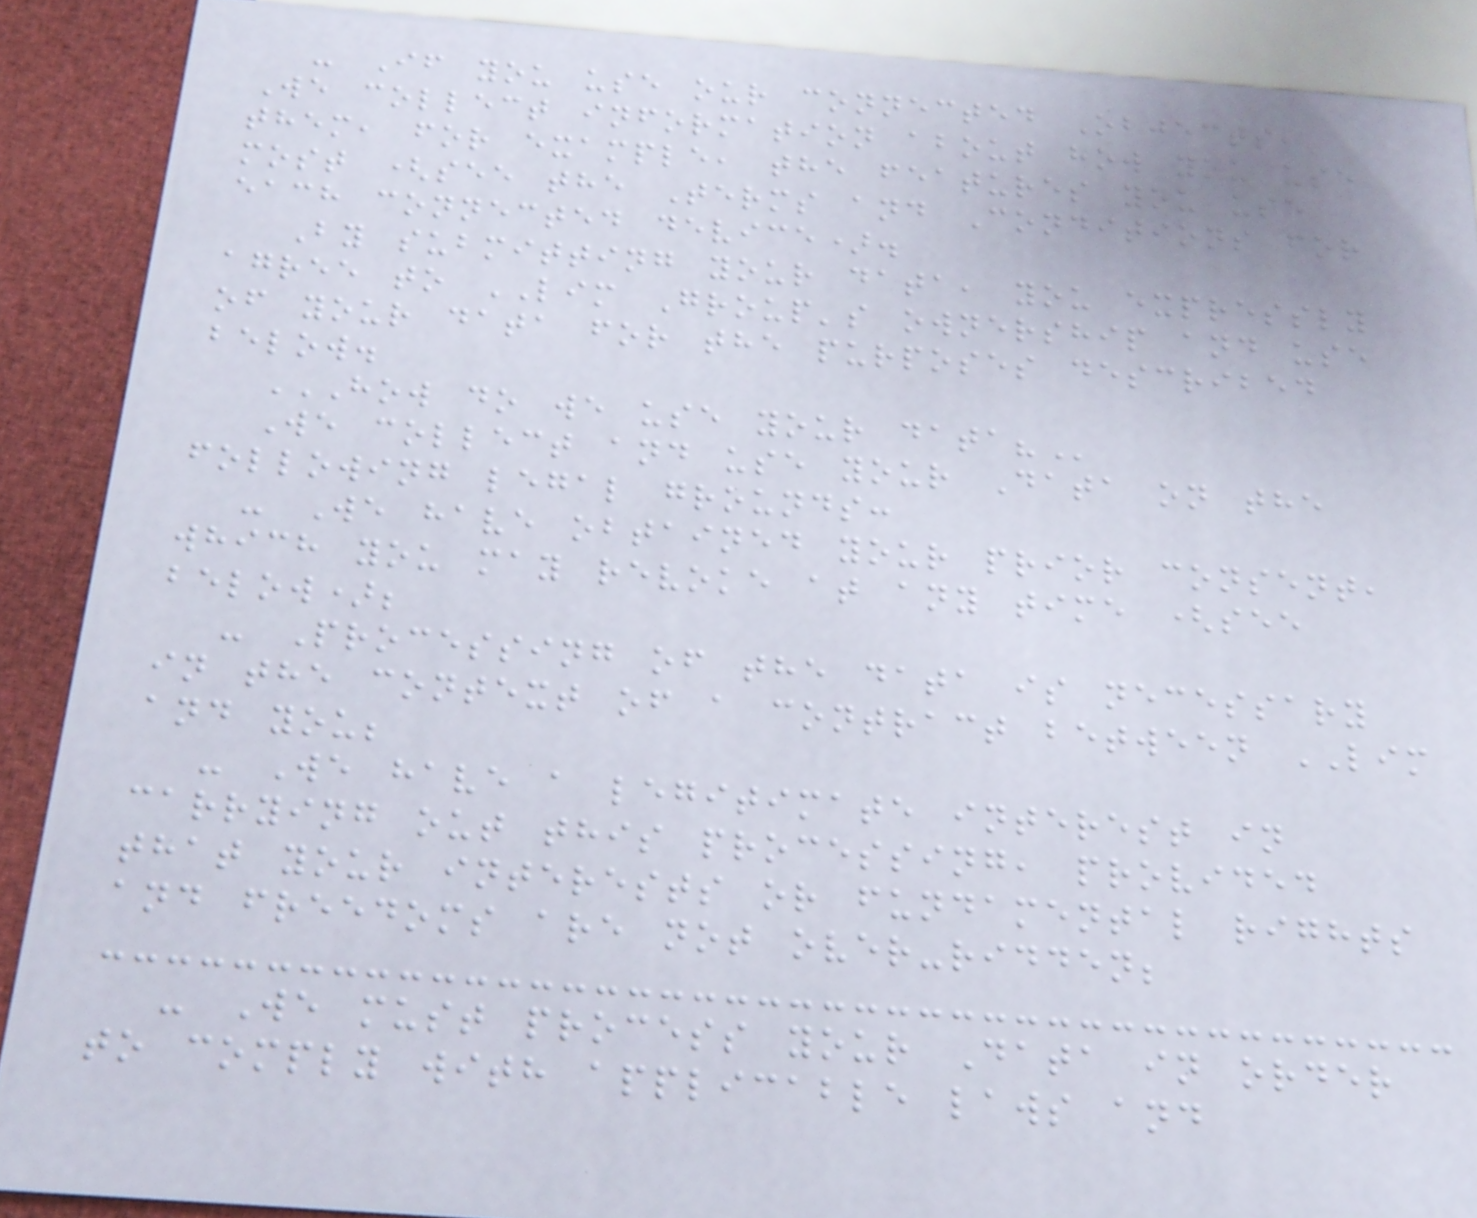- If you use our connected Objects,
We collect information about how you use
them, for example, the features you use
most (see the Terms and Conditions for
each connected device).
By submitting your data, you expressly
agree to LIM Group's ownership and use
of your data for the purposes described
below.
HOW DO WE USE YOUR DATA?
We collect and use your Data on the
following legal grounds:
- We have obtained your prior consent,
which you may revoke at any time (see
below);
- Processing of the data is necessary
in the context of a contract between LIM
and you;
- We have a legitimate interest in
carrying out this processing, provided
that your interests or fundamental rights
and freedoms are not over-ridden;
- We must process your Data in order
to comply with applicable laws and
